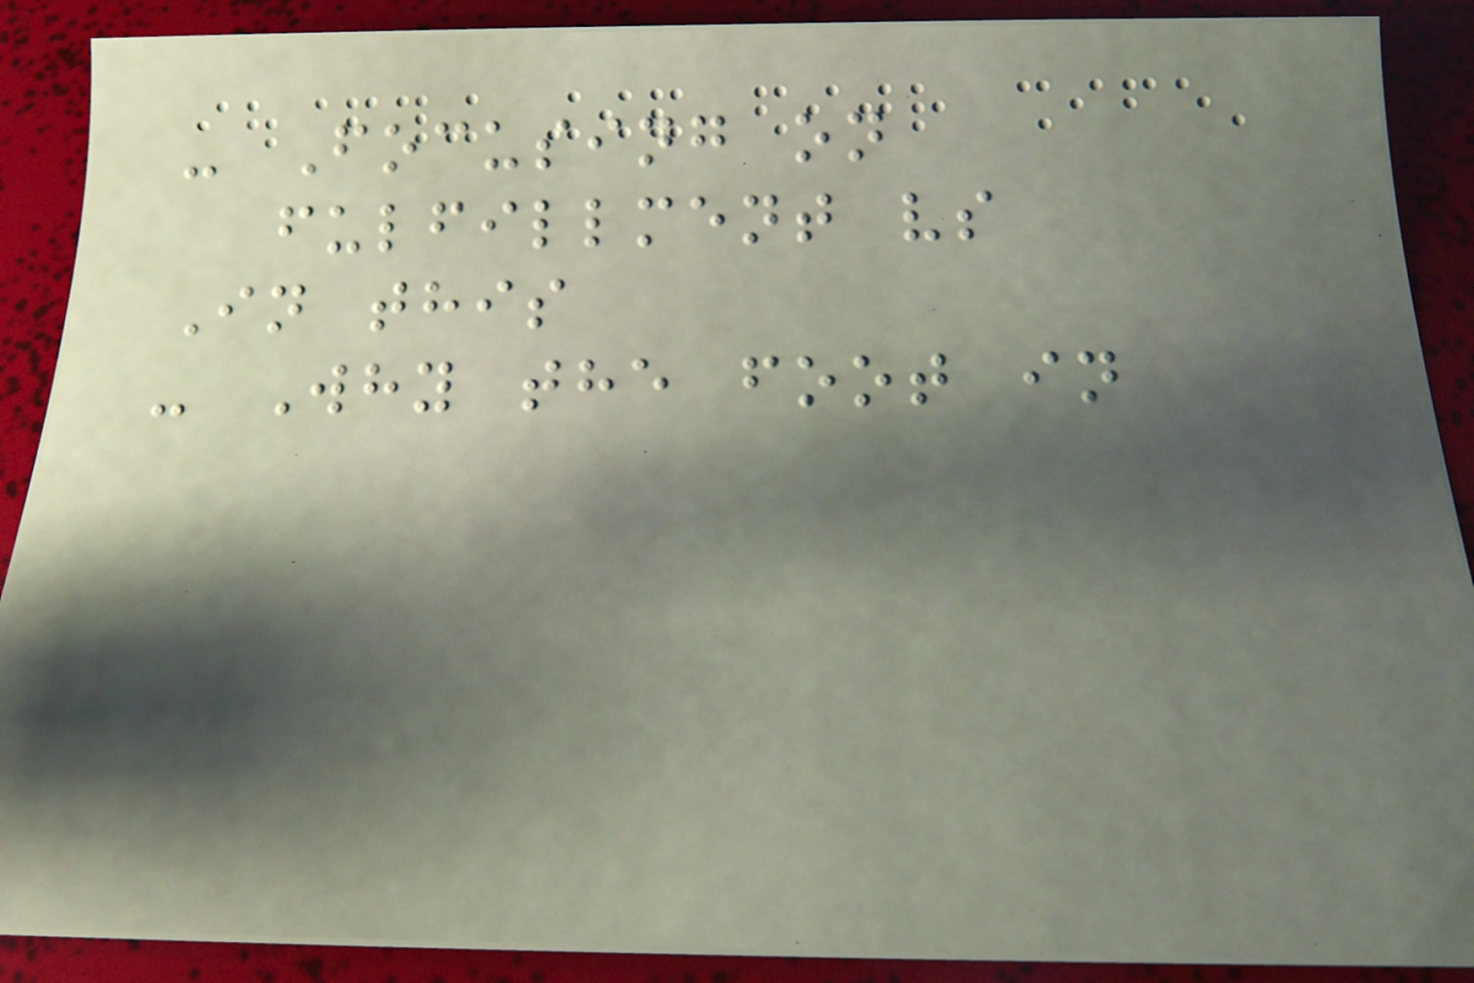- Focusing on
fulfillment vs
In this
- Why the foot in
